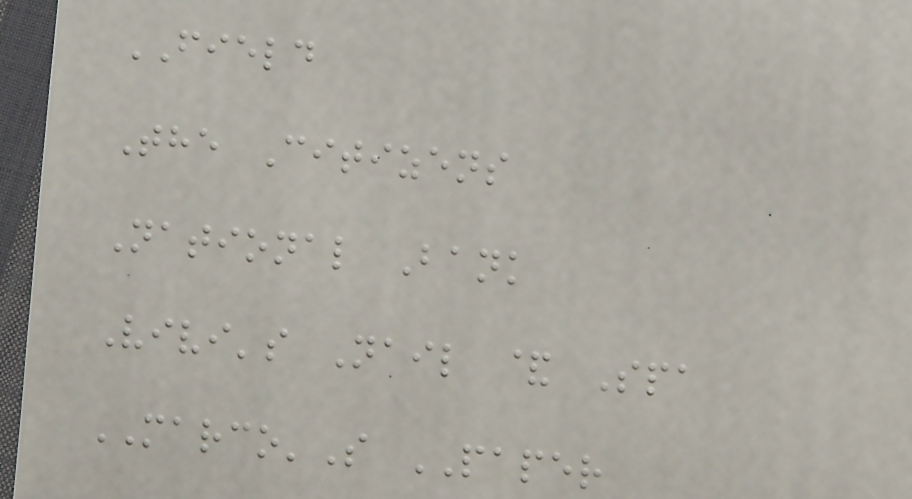FIELD
The Citizens
National Bank
Vivi's Nail & Spa
MARCO'S PAPER
